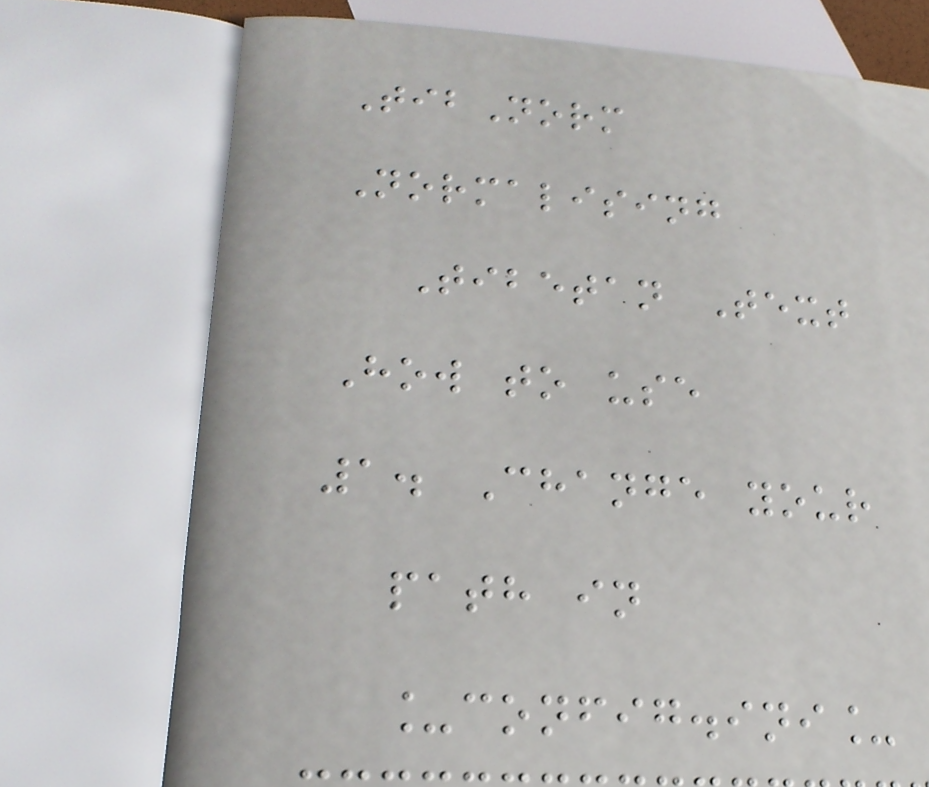TibNorm
Normalising
Tibetan Text
How to use
1. Change your
path in
_config.ini_
